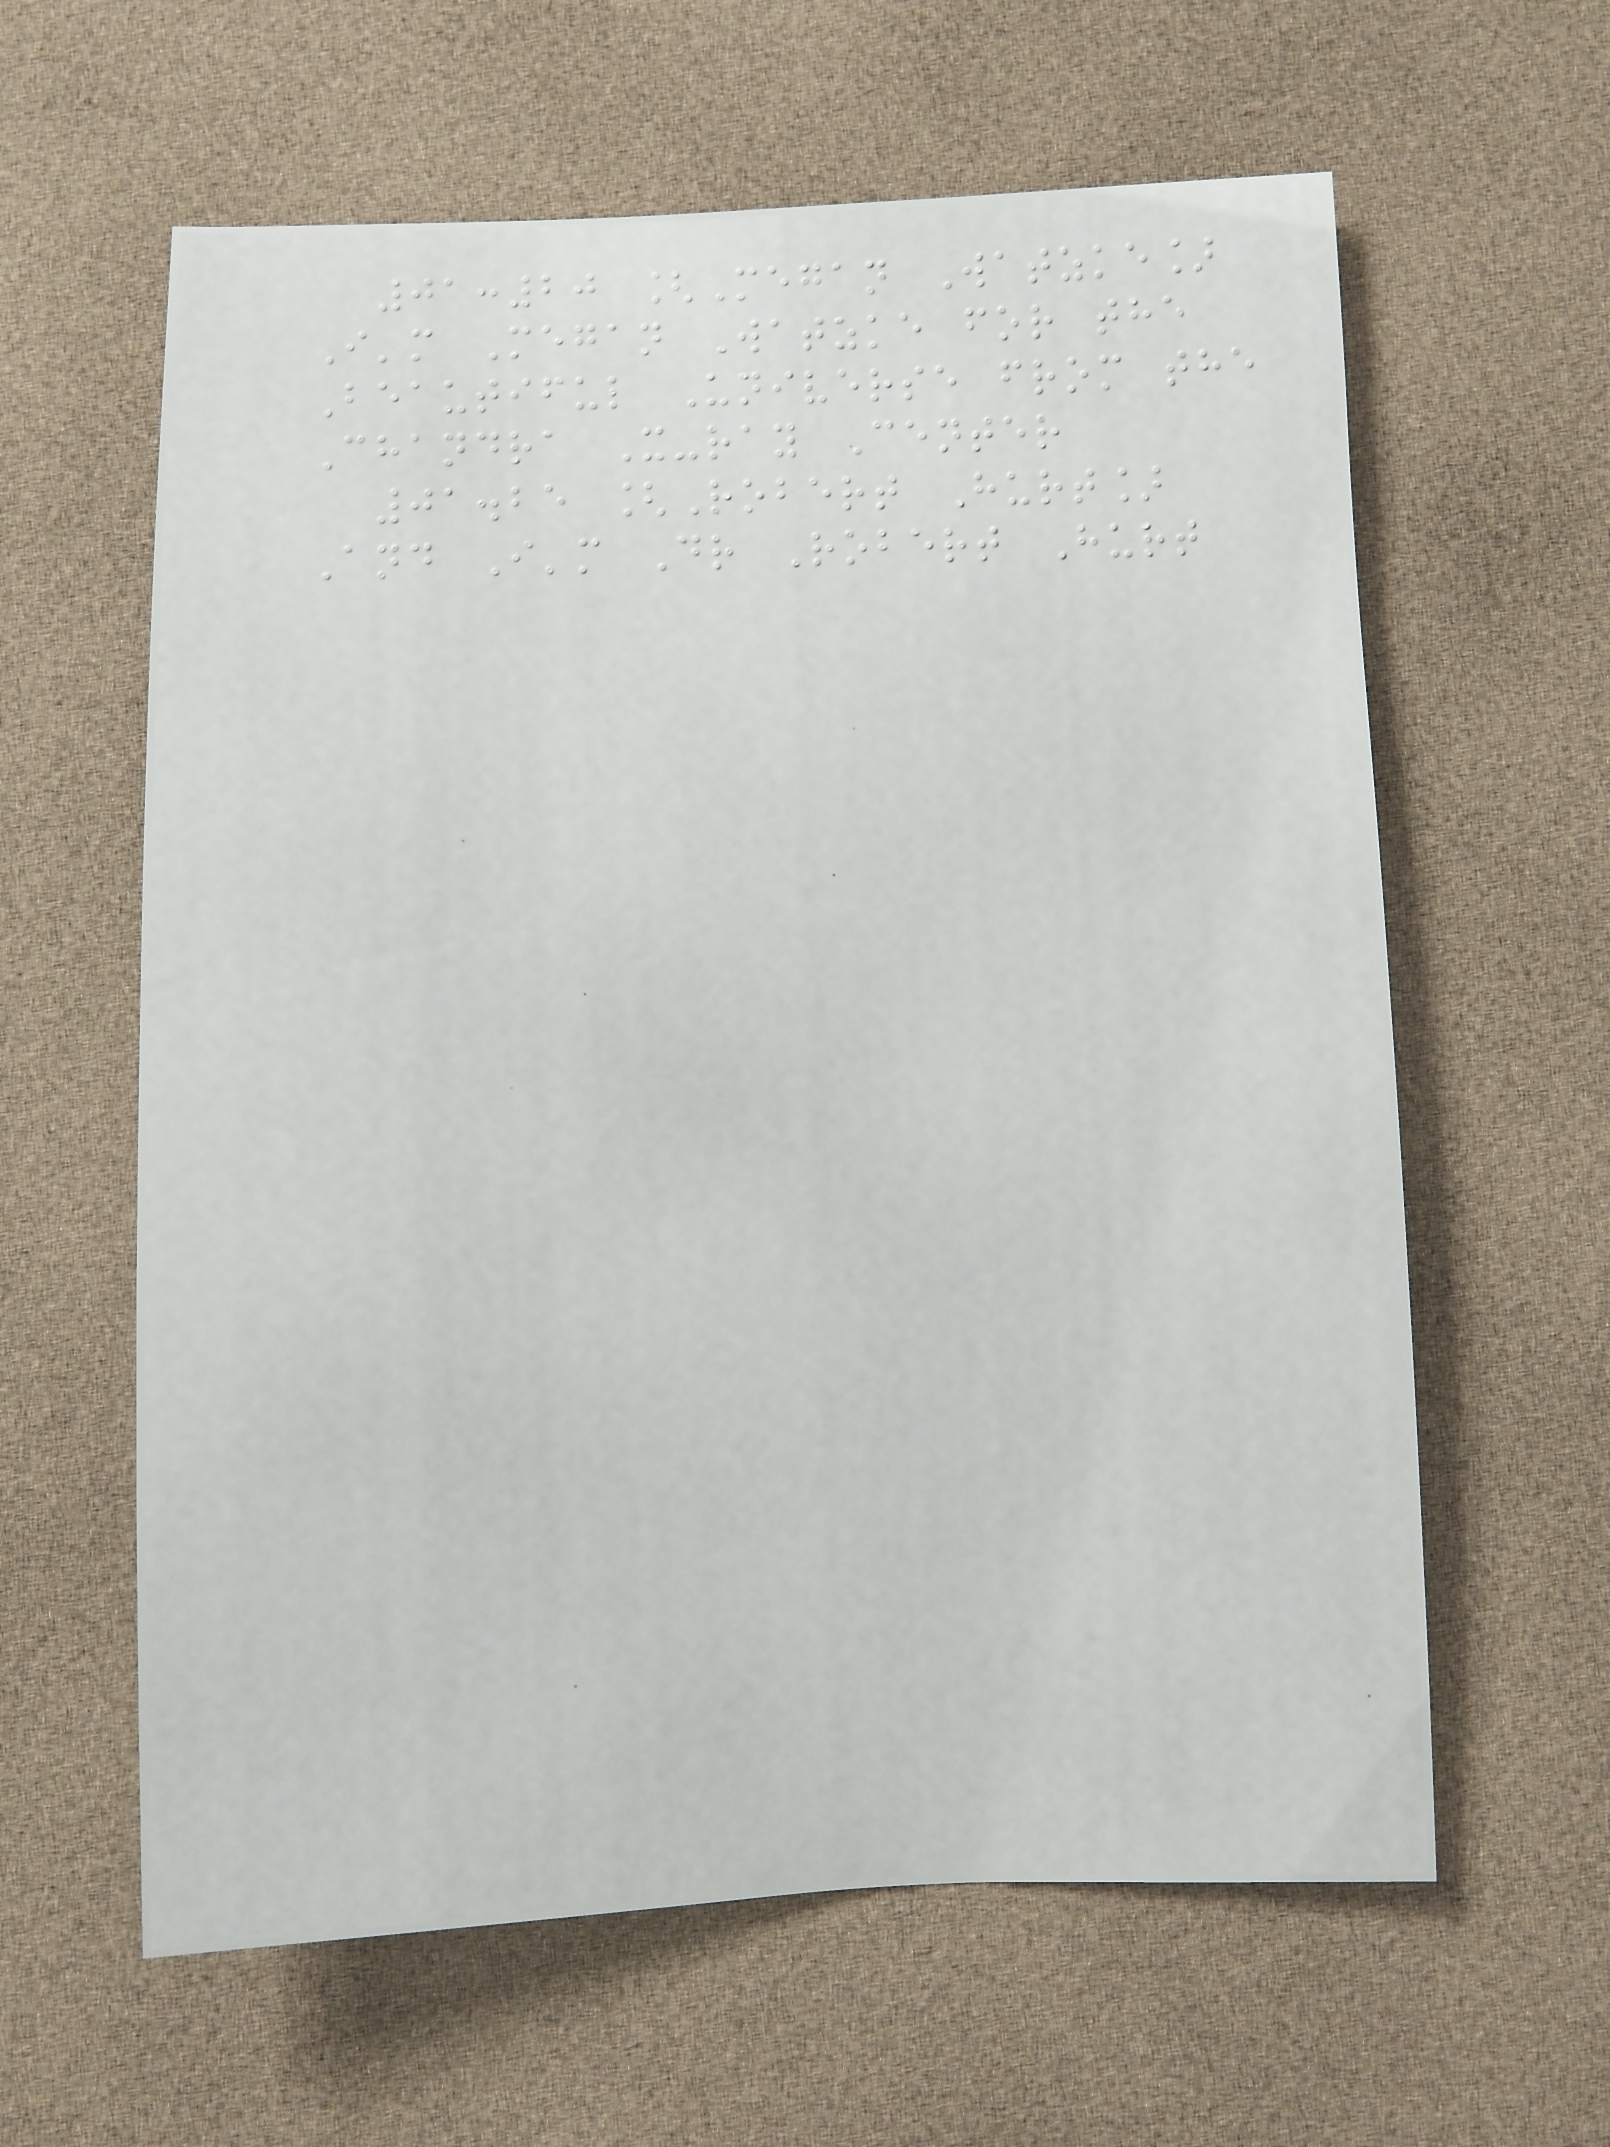01:20 [Megan Watzke]
I'm Megan Watzke for the
Beautiful Universe from the
Chandra X-ray Center
01.25 [Robert Hurt]
And I'm Dr Robert Hurt
